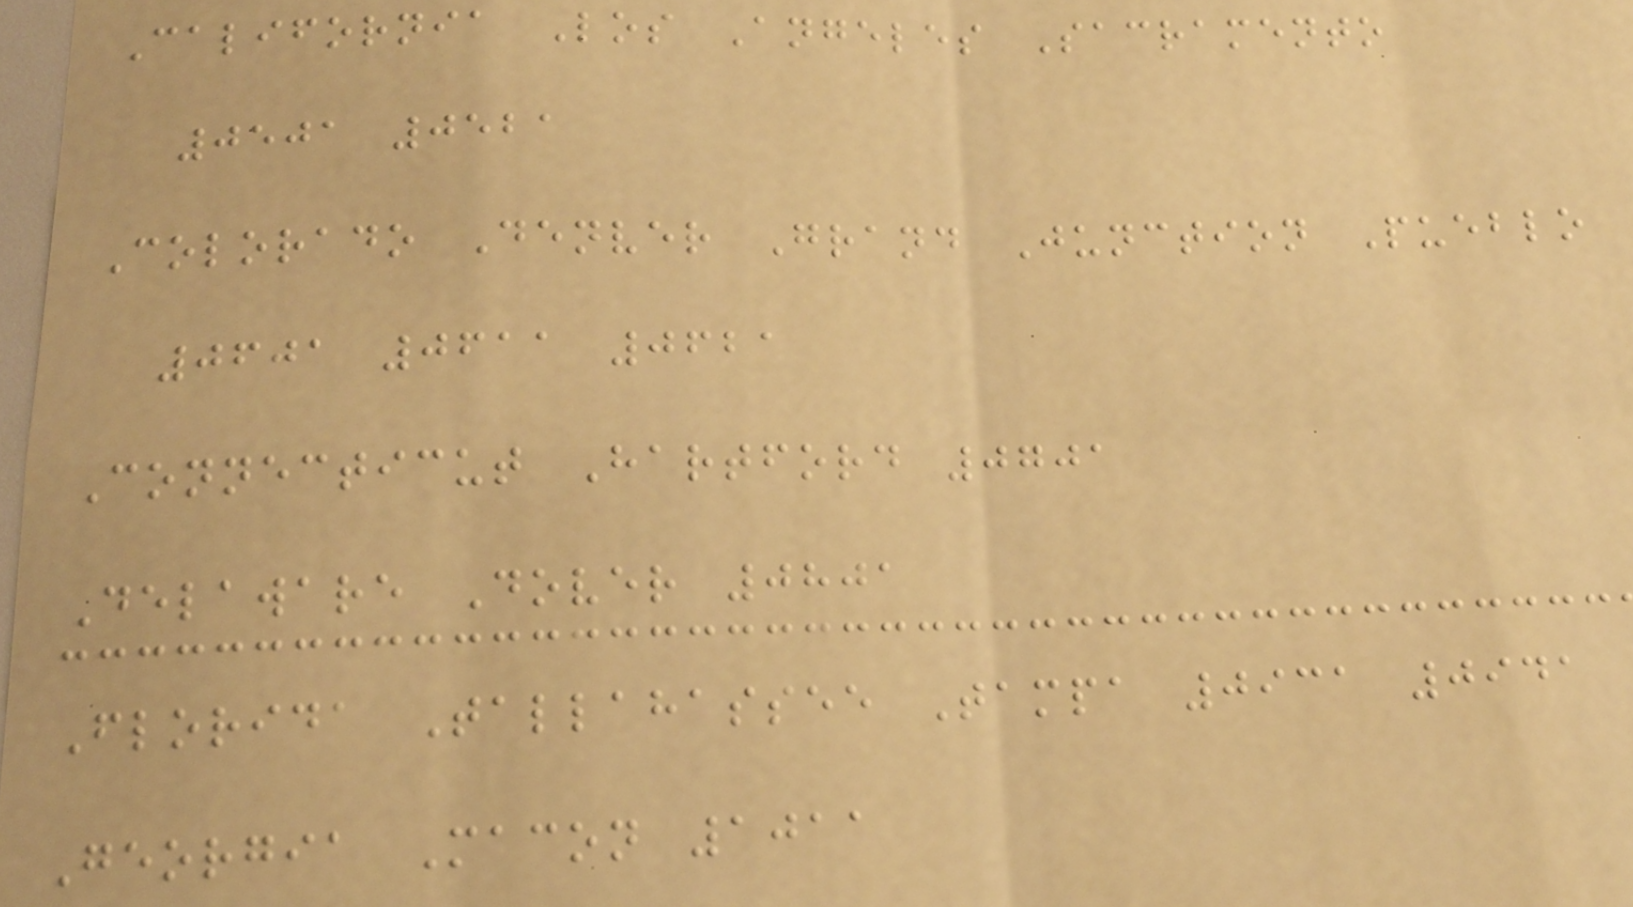California Los Angeles Sacramento
0501 0521
Colorado Denver Grand Junction Pueblo
0601 0611 0621
Connecticut Hartford 0701
Delaware Dover 0801
Florida Tallahassee Tampa 0931 0941
Georgia Macon 1011
